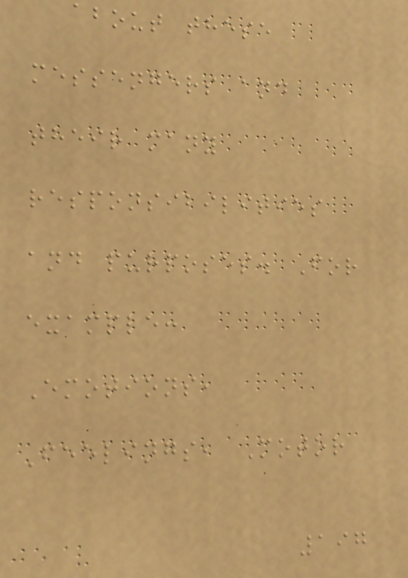about these
messengers and
their many
responsibilities
and purposes. For
example:
Emotions,
Feelings, Motor
197
